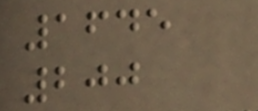1645
200
